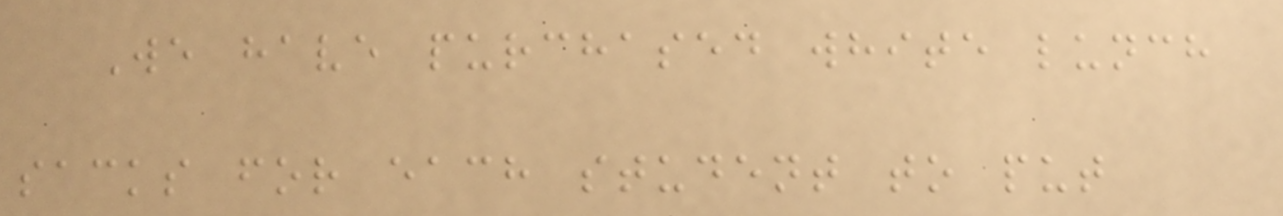We have purchased white lunch
sacks for each student to put
